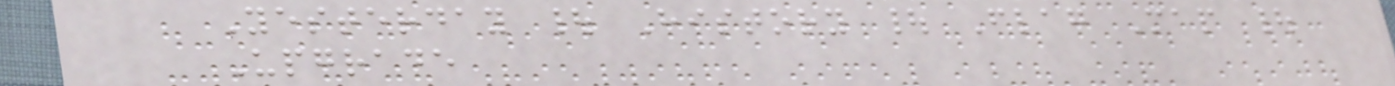Yesterday | History | Flag Map |
Upgrade
